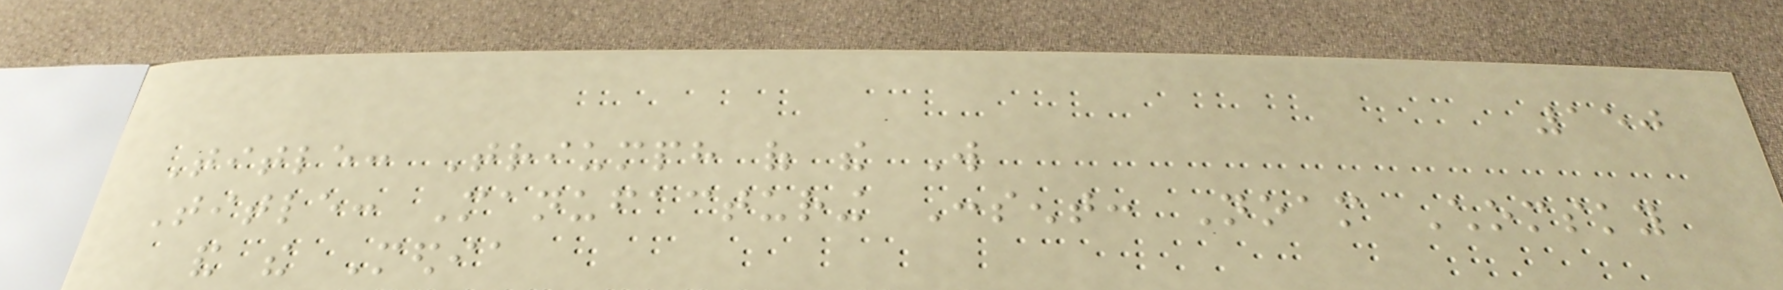150
Title: Triumph of the Will
Title: Manufacturing Consent: Noam Chomsky
and the Media
